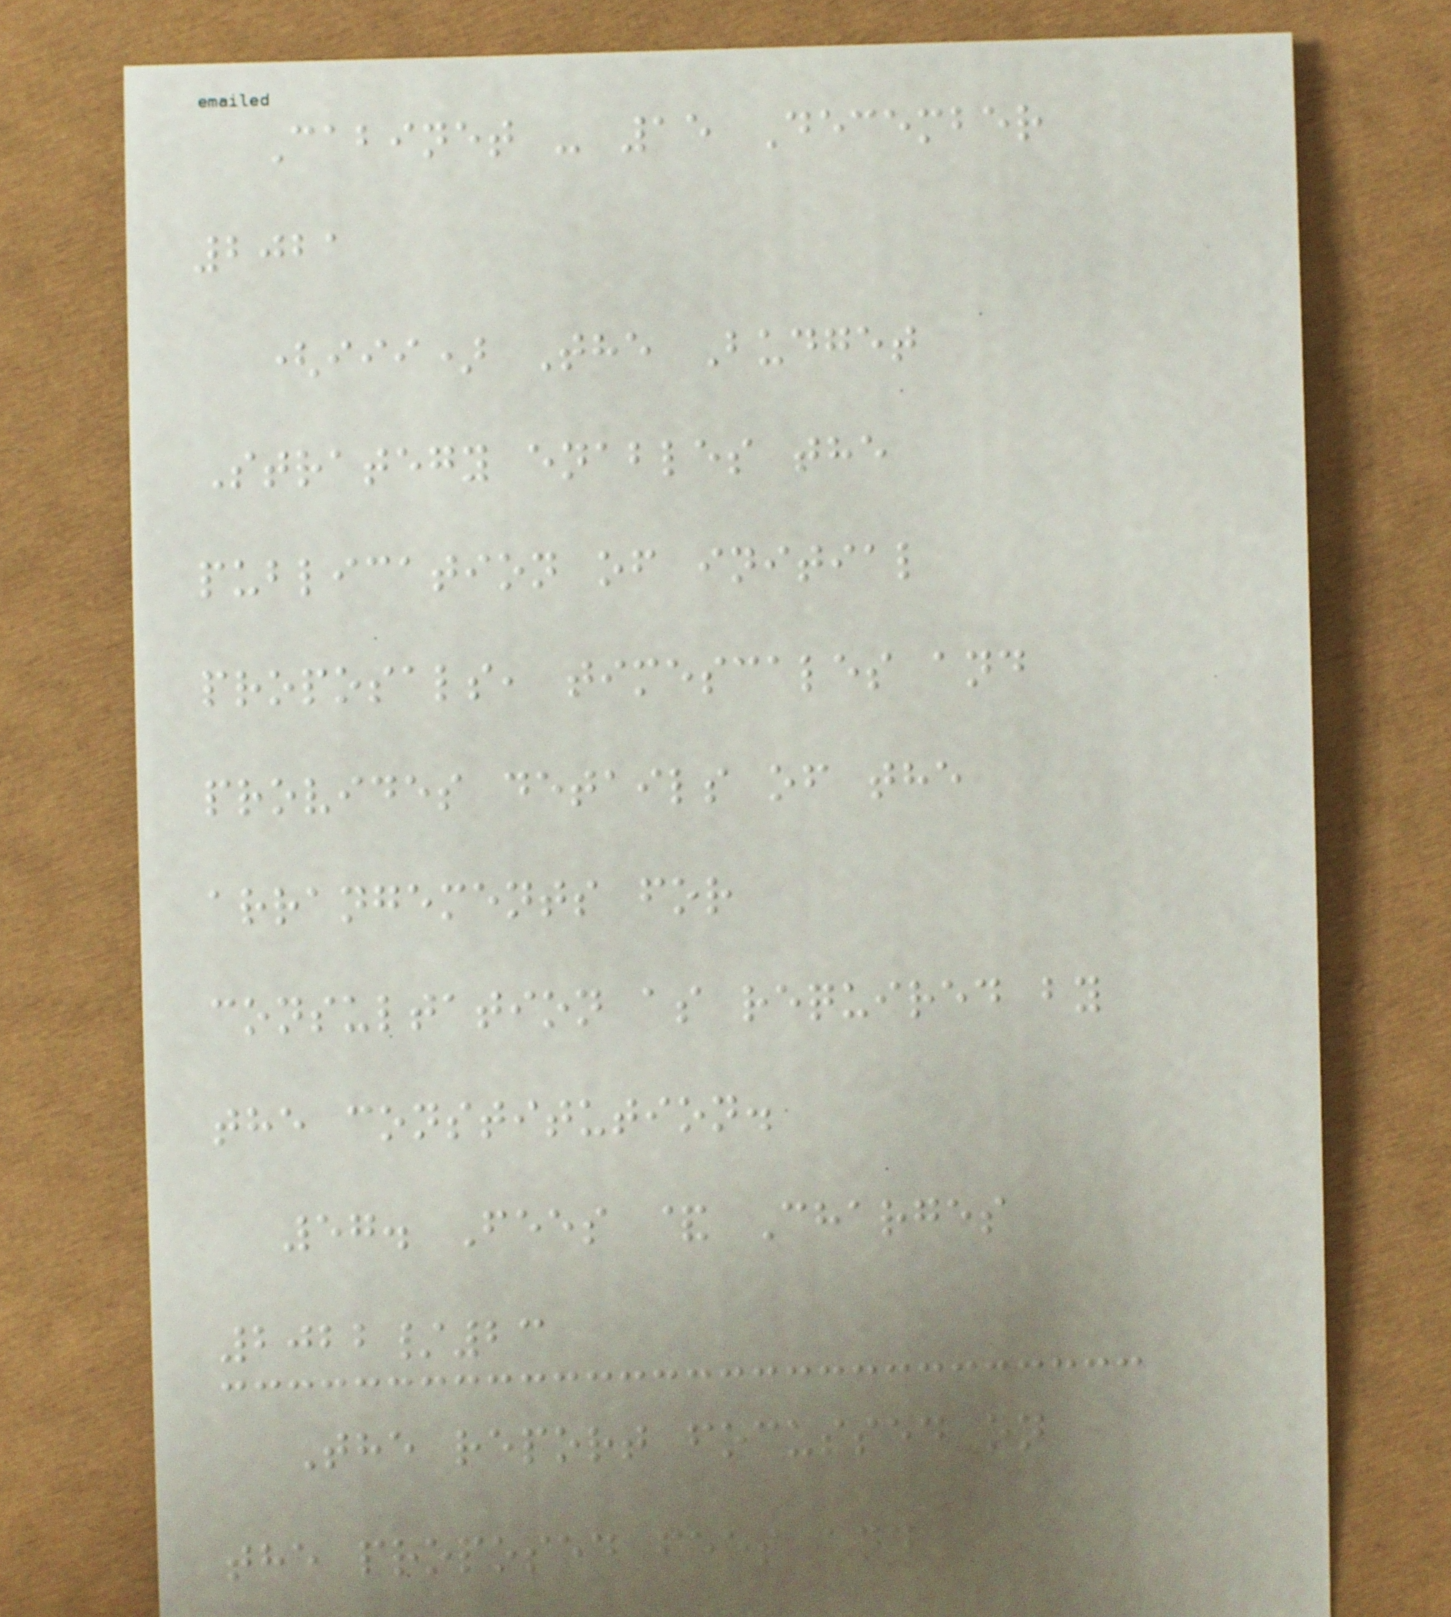Cabinet - 15 December
2021
(iii) The Budget
Strategy enables the
publication of initial
proposals, timescales and
provides details of the
arrangements for
consultation as required by
the constitution.
57. Fees & Charges
2022/23
The report focussed on
the proposed fees and
